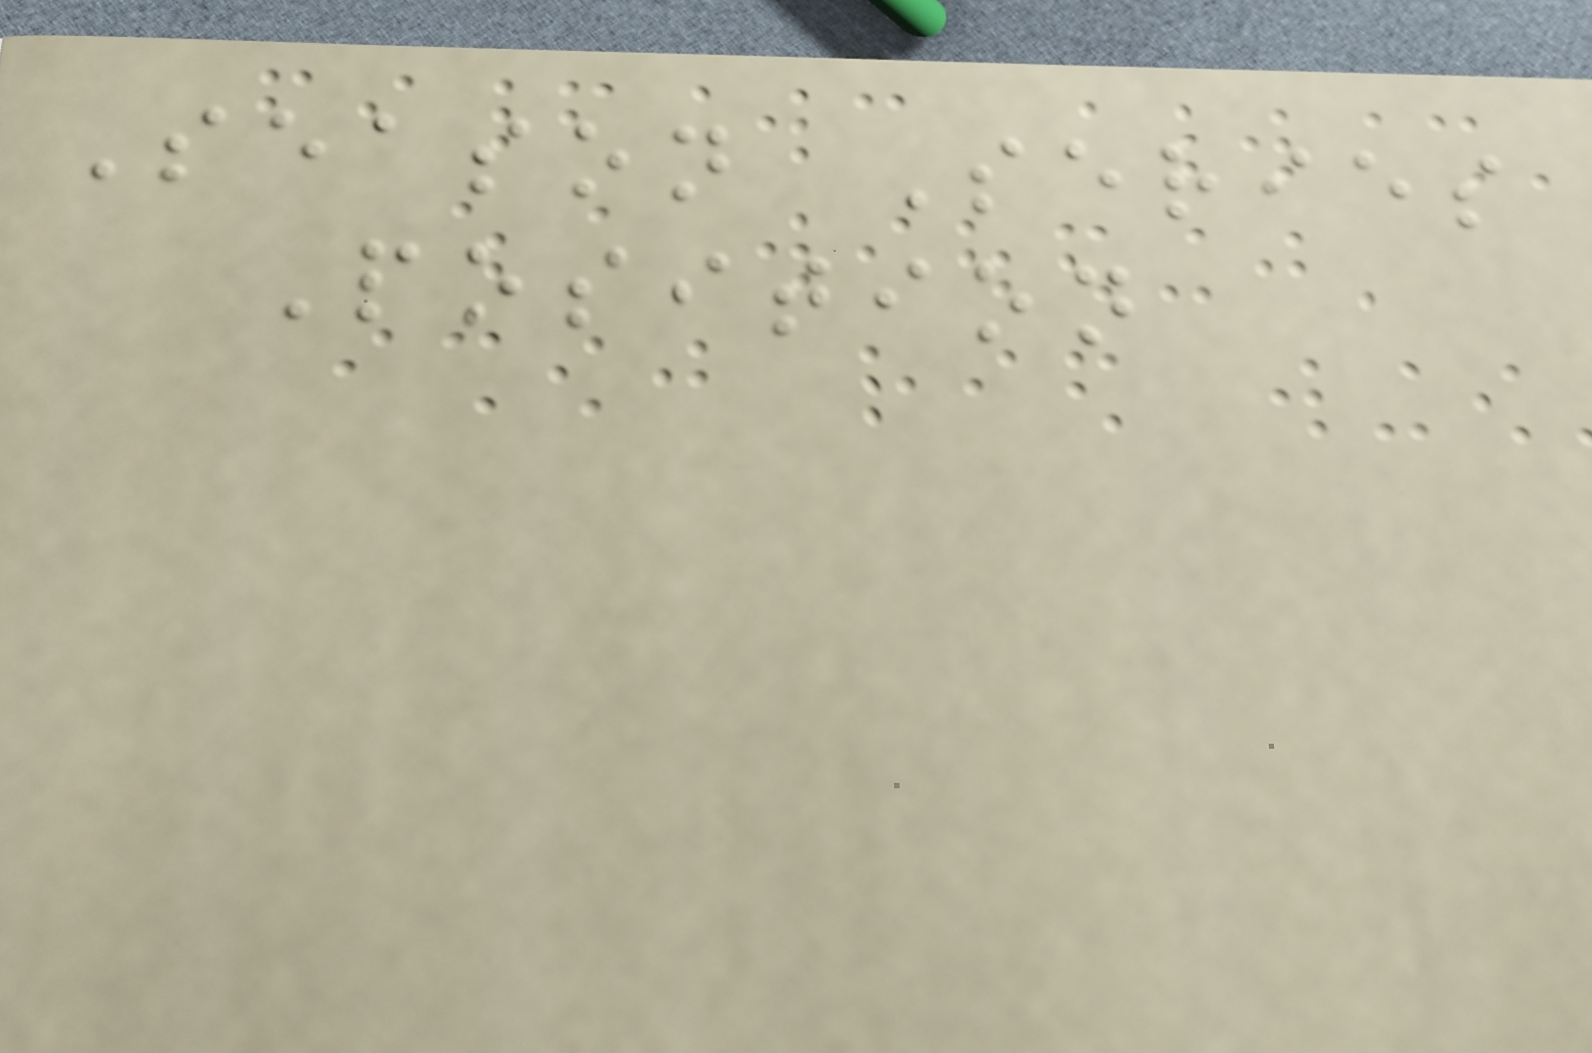Season Series
Position
